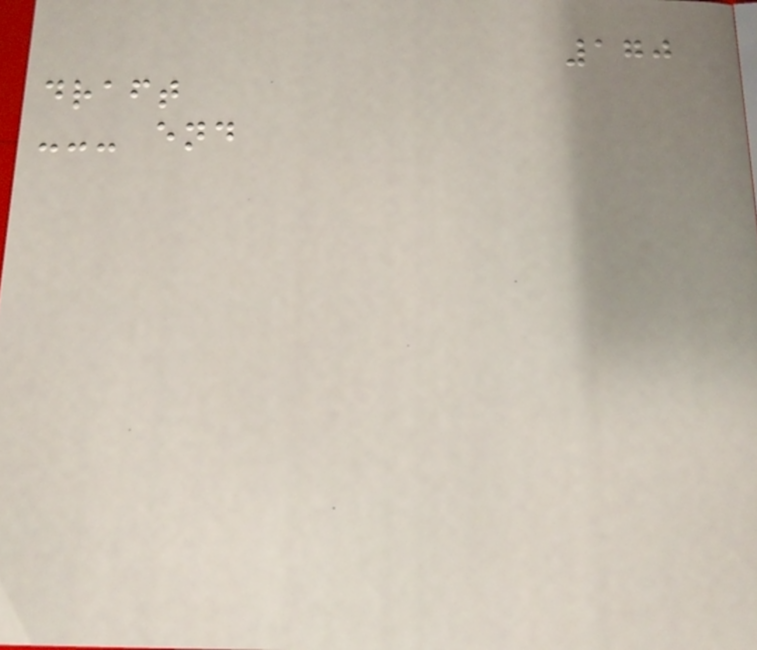170
draft
--- end
